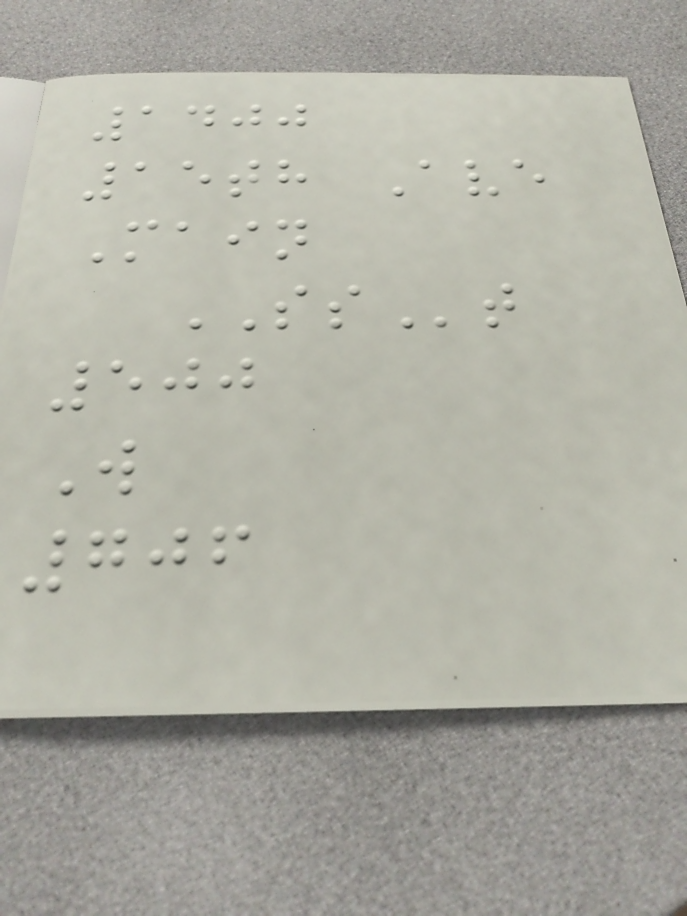1400
15th Ave
Main
SSt
500
W
706
